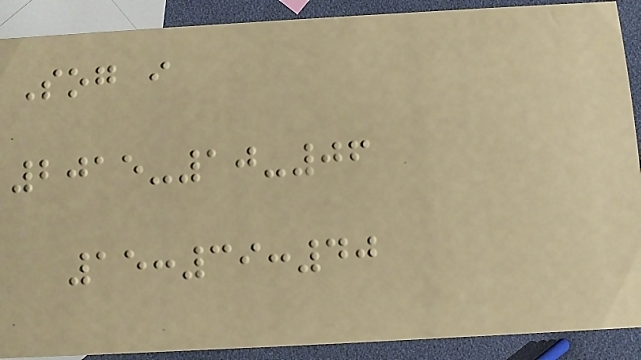Sog i
2015-10-06
15:39:40
